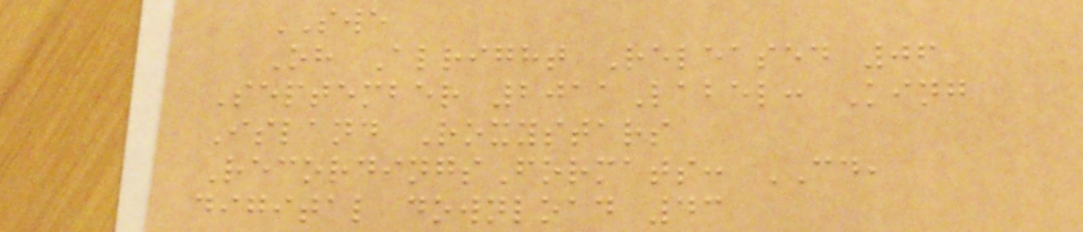SWE
Oh Alright Released 06
September 2011Label: King
Island Roxystars
RecordingsFormats: CD,
digital download 43
